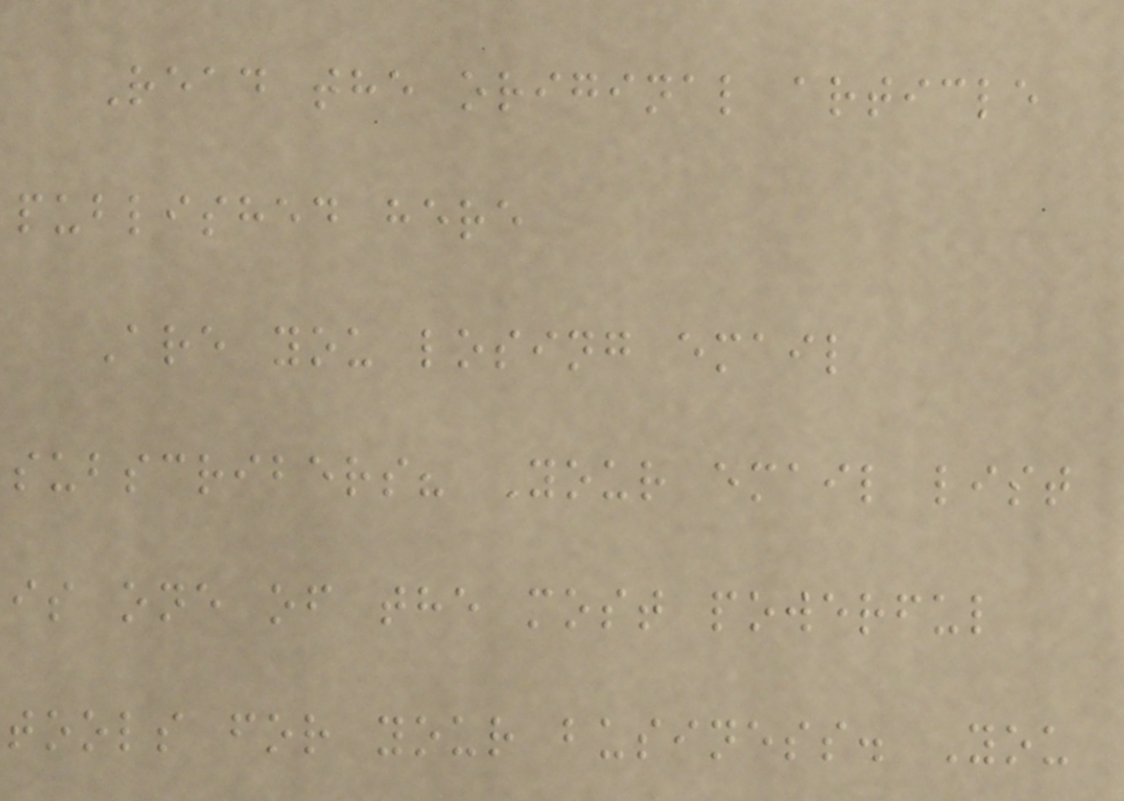Read the original article
published here
Are you losing email
subscribers? Your email list
is one of the most powerful
tools for your business. You
